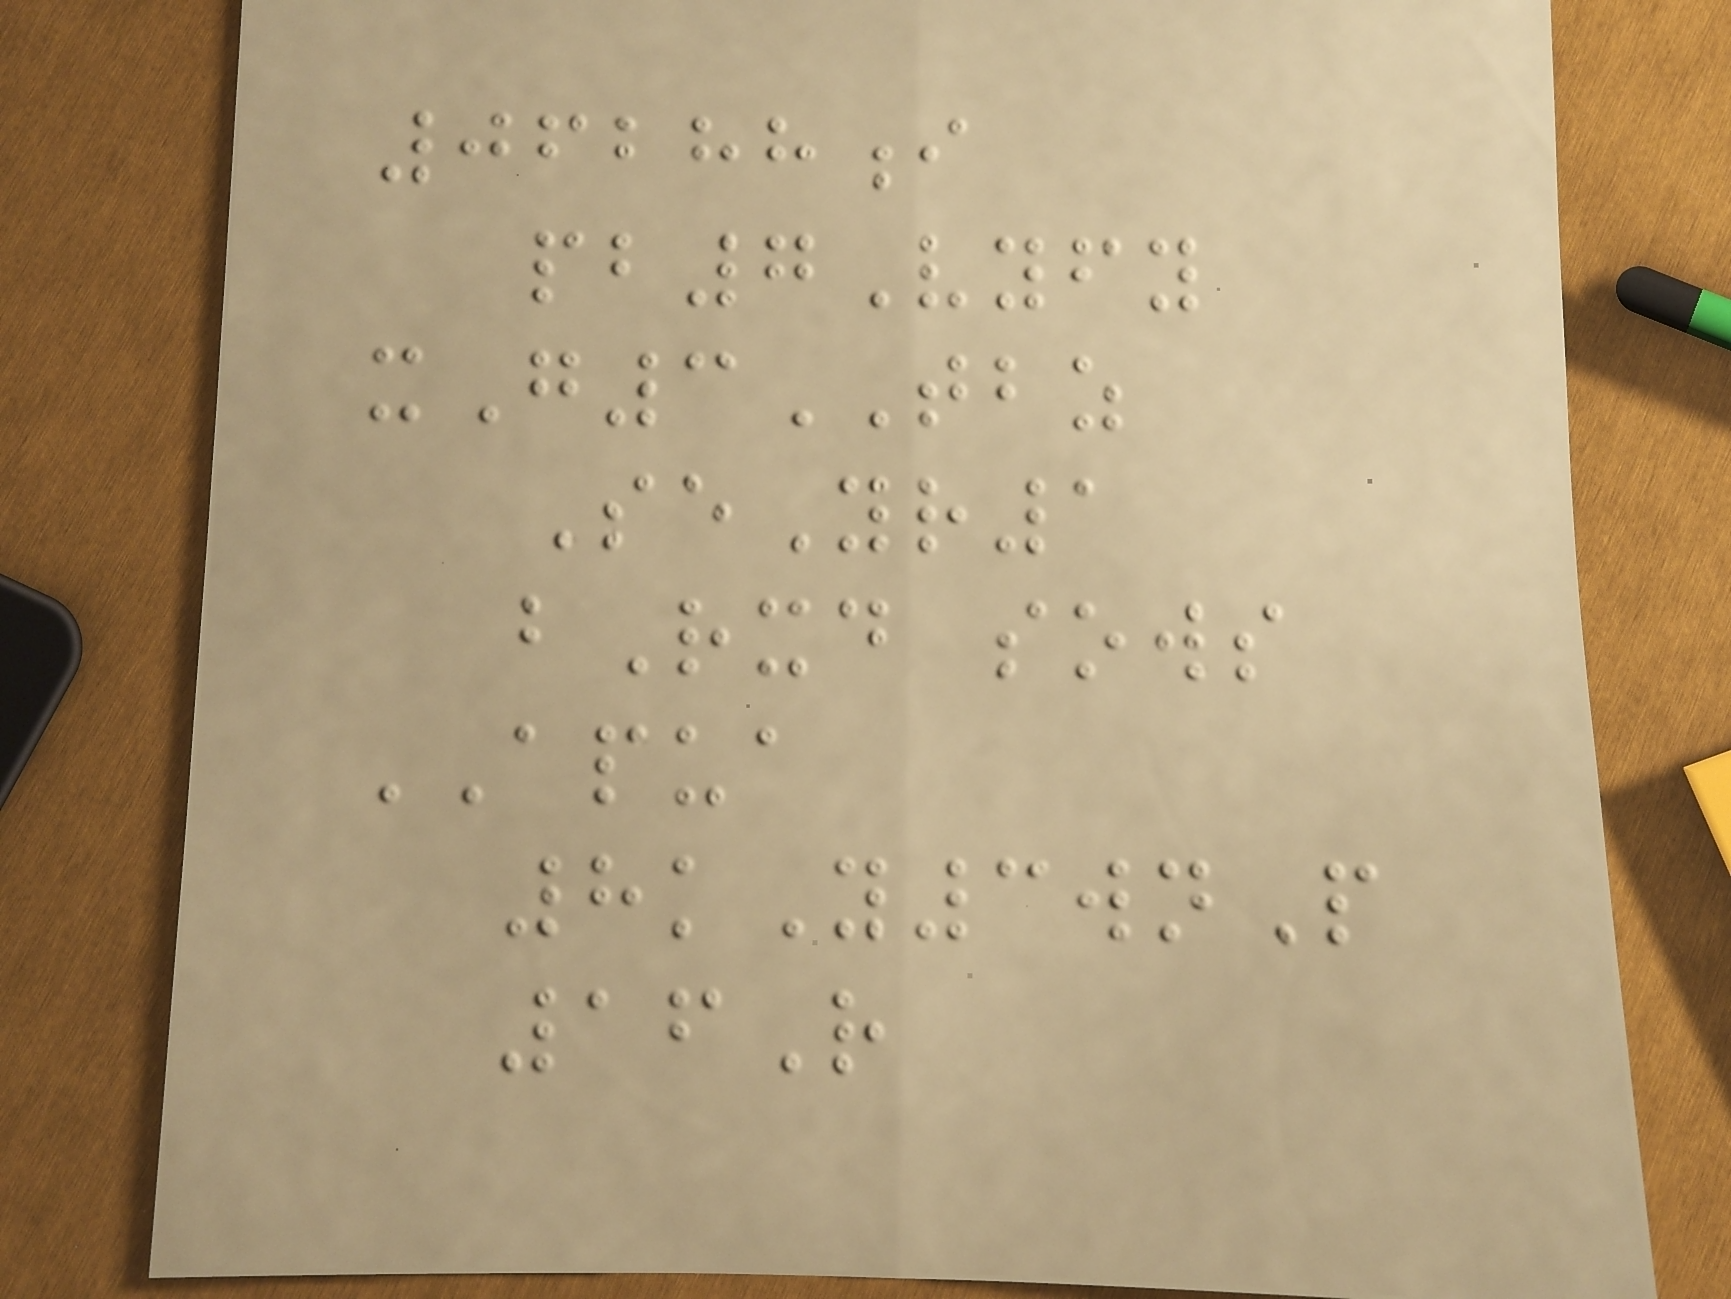06288i
pb7Vyfy
xG3TBZ
SeYr1
bRxd sows
APUA
8kY3wnP
16R
